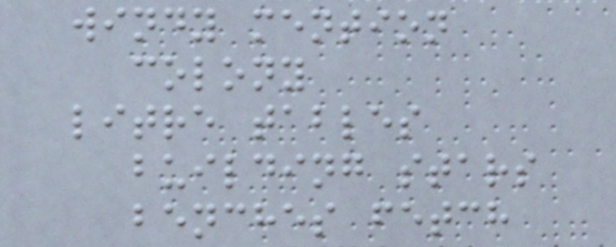windy mention
colony
litre tables
building stars
benches fetch
